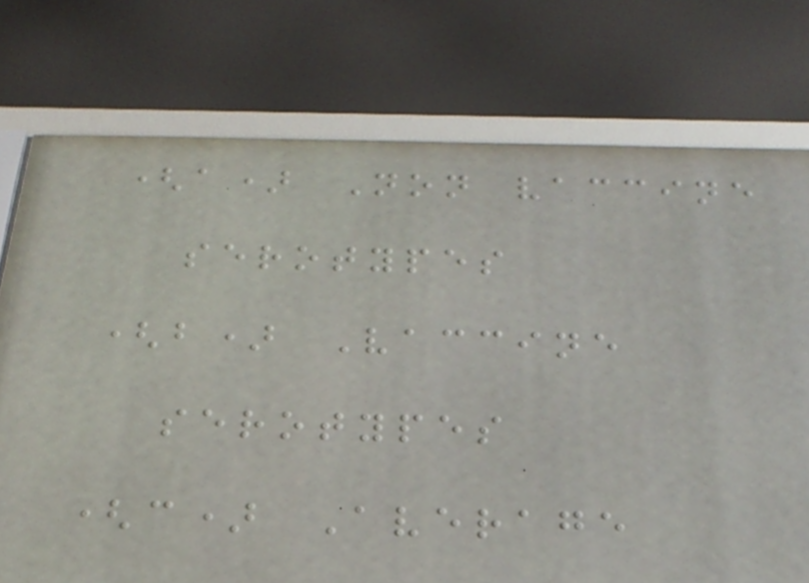(a) Non vaccine
serotypes
(b) Vaccine
serotypes
(c) Average
